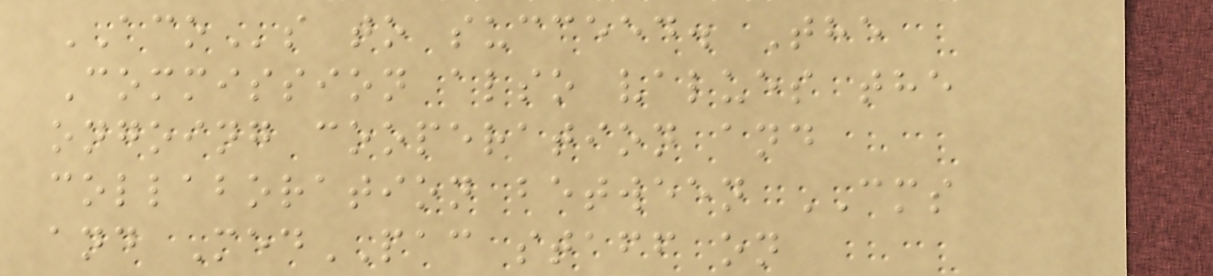ACOs to succeed. The
Commission also values the
ongoing cooperation and
collaboration between CMS
and MedPAC staff on
